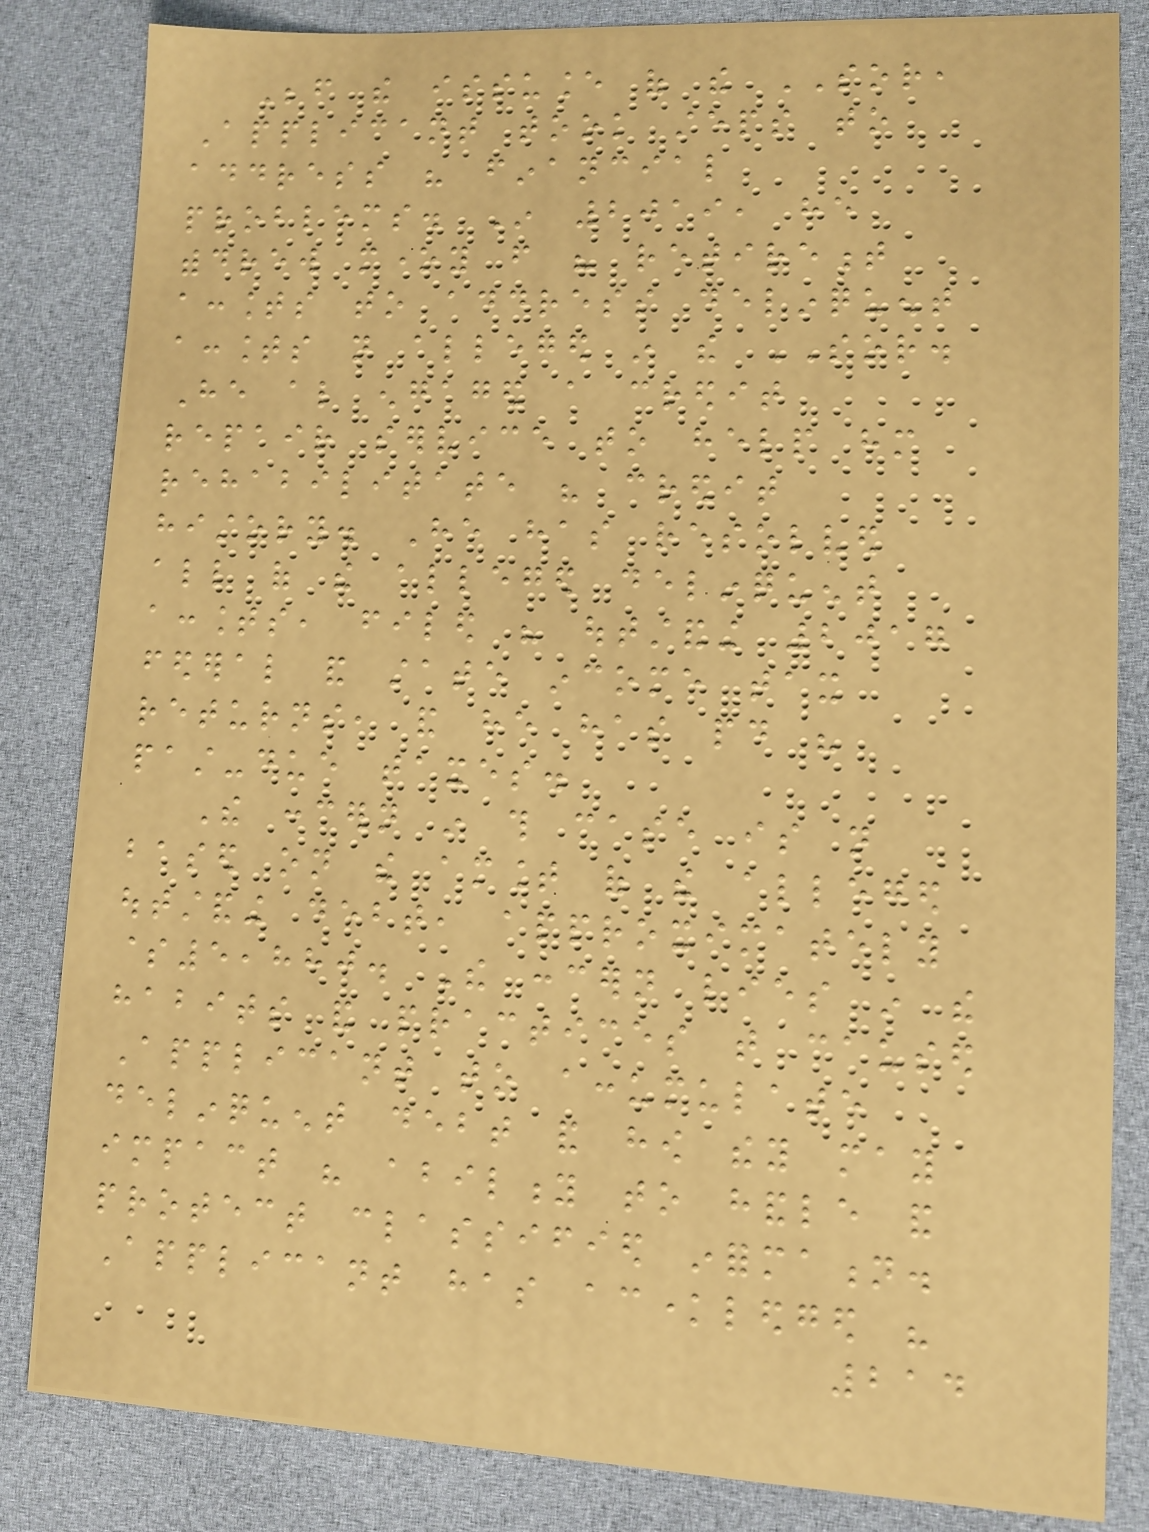Before the issuance of the SOR,
Applicant took steps to
address his financial
problems. In 2019, he
withdrew money from his retirement
accounts to address delinquent
accounts not alleged in the SOR.
He also engaged a credit
repair service to help him
rehabilitate his credit
history. He has resolved
all of the alleged delinquent
accounts, filed his outstanding 2017
federal and state income tax
returns, and he has paid his
past-due taxes.
The concern in this case is not
based on the amount of the alleged
outstanding debt, approximately
$5,880. The concern lies in the
habits and practices that caused
Applicant to accumulate
delinquent debt and how they may
impact his ability to handle and
protect classified information.
Applicant has acknowledged his
214
